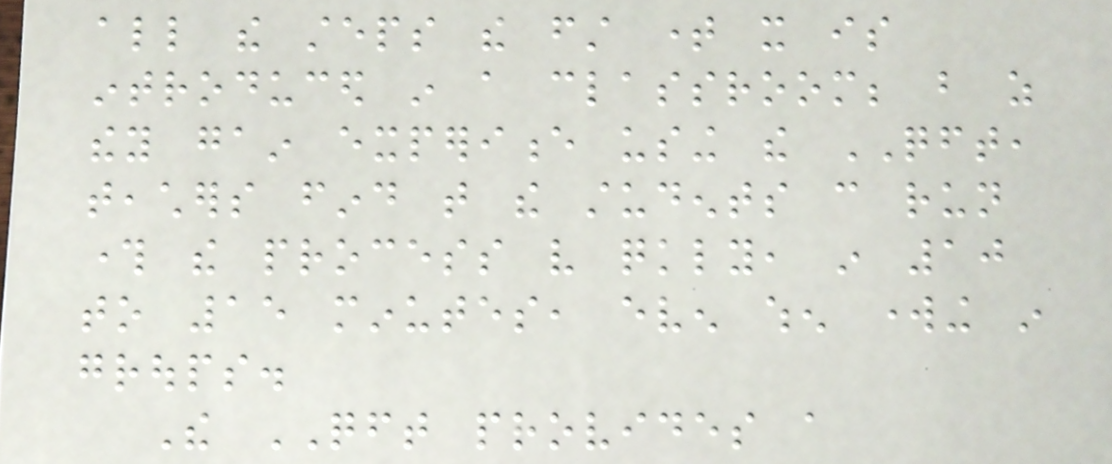all the steps the first time it is
introduced in a classroom; but as
they gain experience using the QFT,
teachers find that the students can run
through the process very quickly, in 10
to 15 minutes, even when working in
groups.
The QFT provides a
